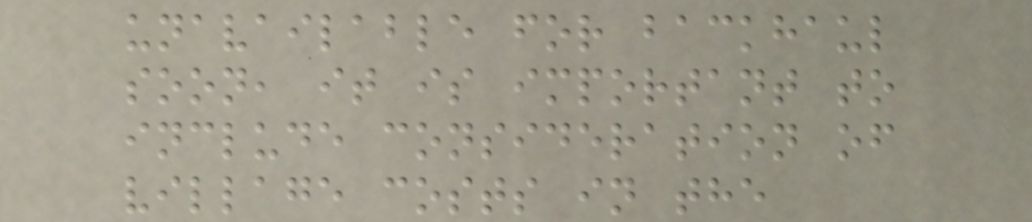unavailable for backhaul
soon, it is important to
include consideration of
village costs in the
